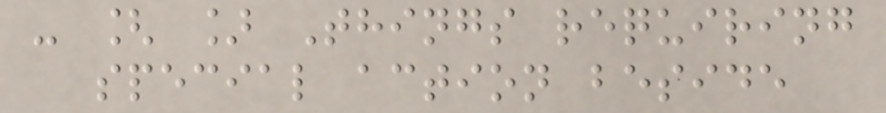- [ ] Things requiring
special action beside
